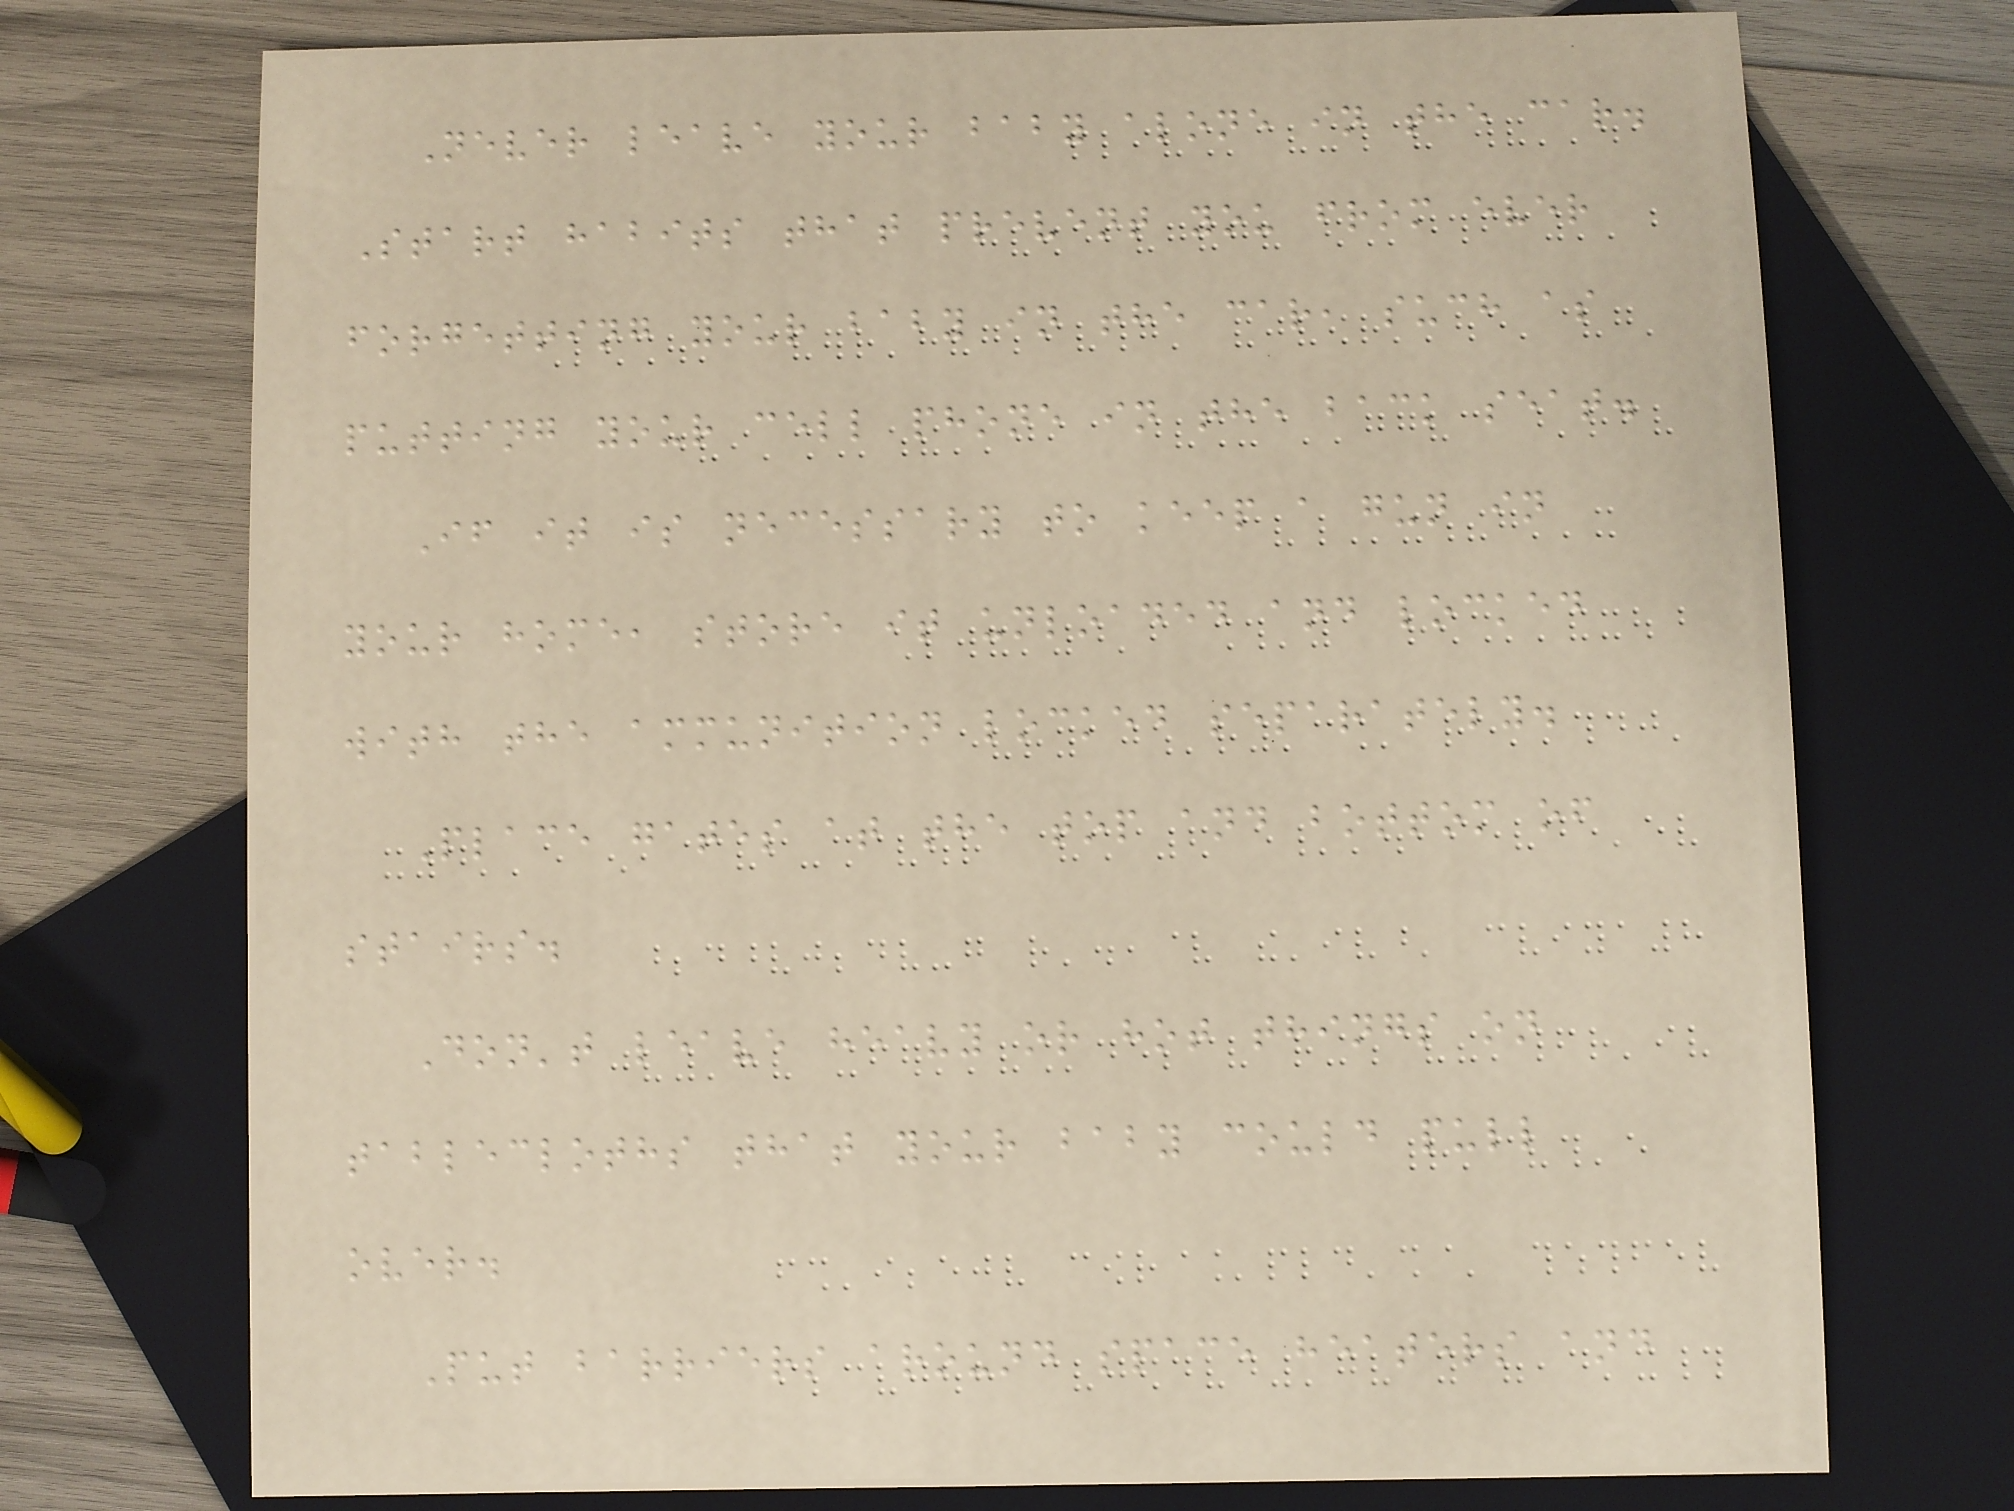Never leave your baby alone in the car.
Start habits that prevent you from ever
forgetting your baby in the car, such as
putting your cell phone in the back seat.
If it is necessary to keep a gun in
your home, store it unloaded and locked
with the ammunition locked separately.
Place gates at the top and bottom of
stairs.
Don't leave heavy or hot things on
tablecloths that your baby could pull
over.
Put barriers around space heaters and
